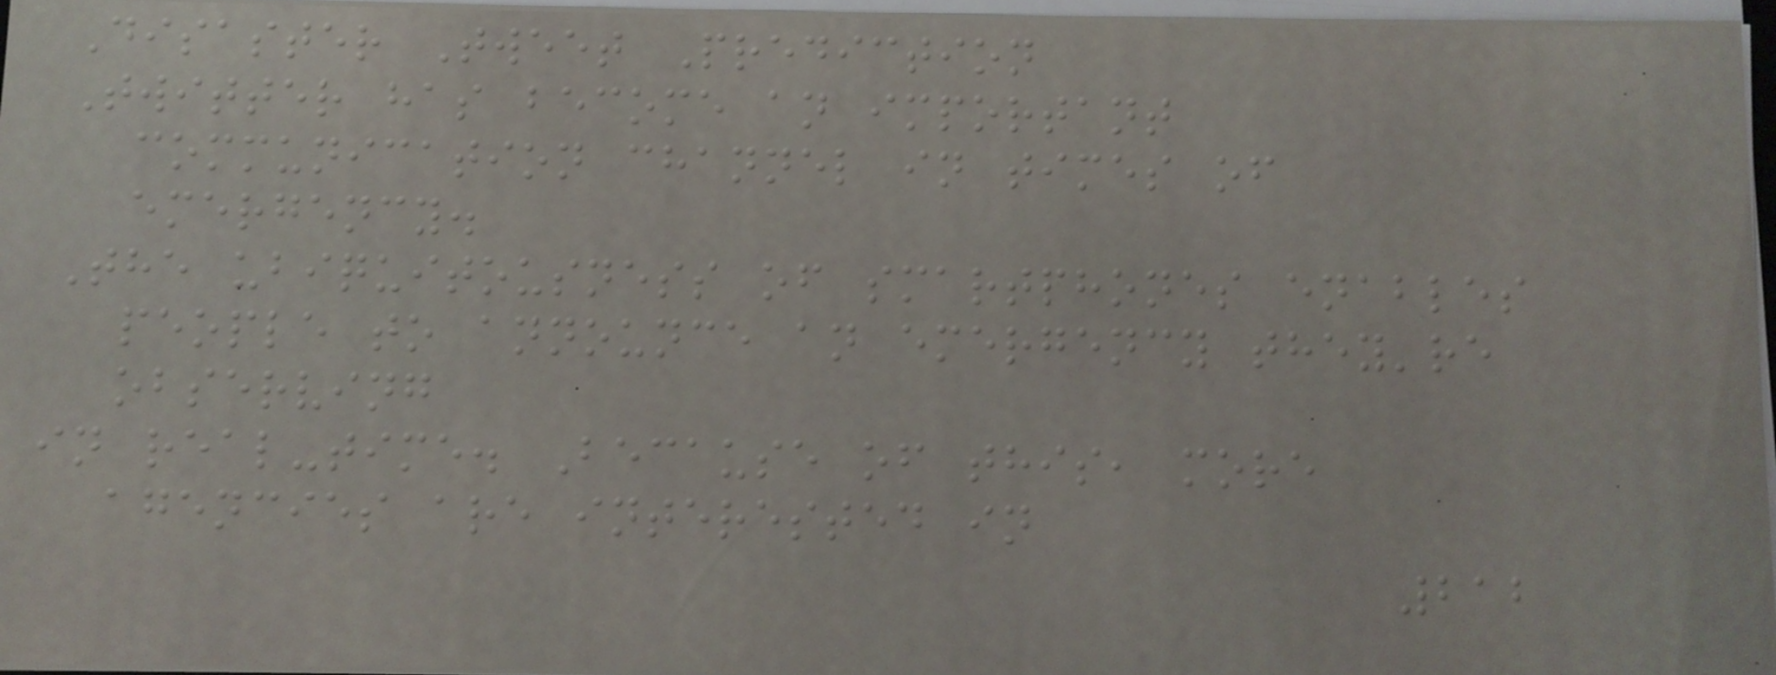Disaster Tweet Prediction
Twitter has become an important
communication channel in times of
emergency.
The ubiquitousness of smartphones enables
people to announce an emergency they're
observing
in real-time. Because of this, more
agencies are interested in
212
